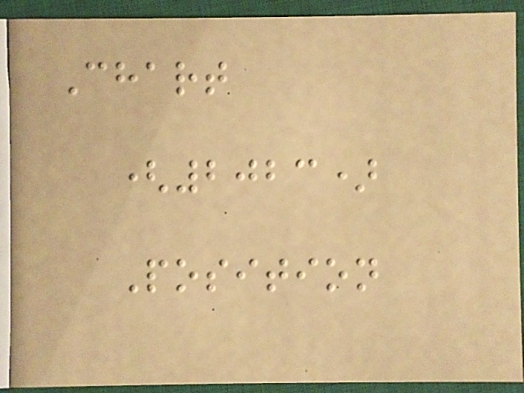Chart
(2023)
Position
